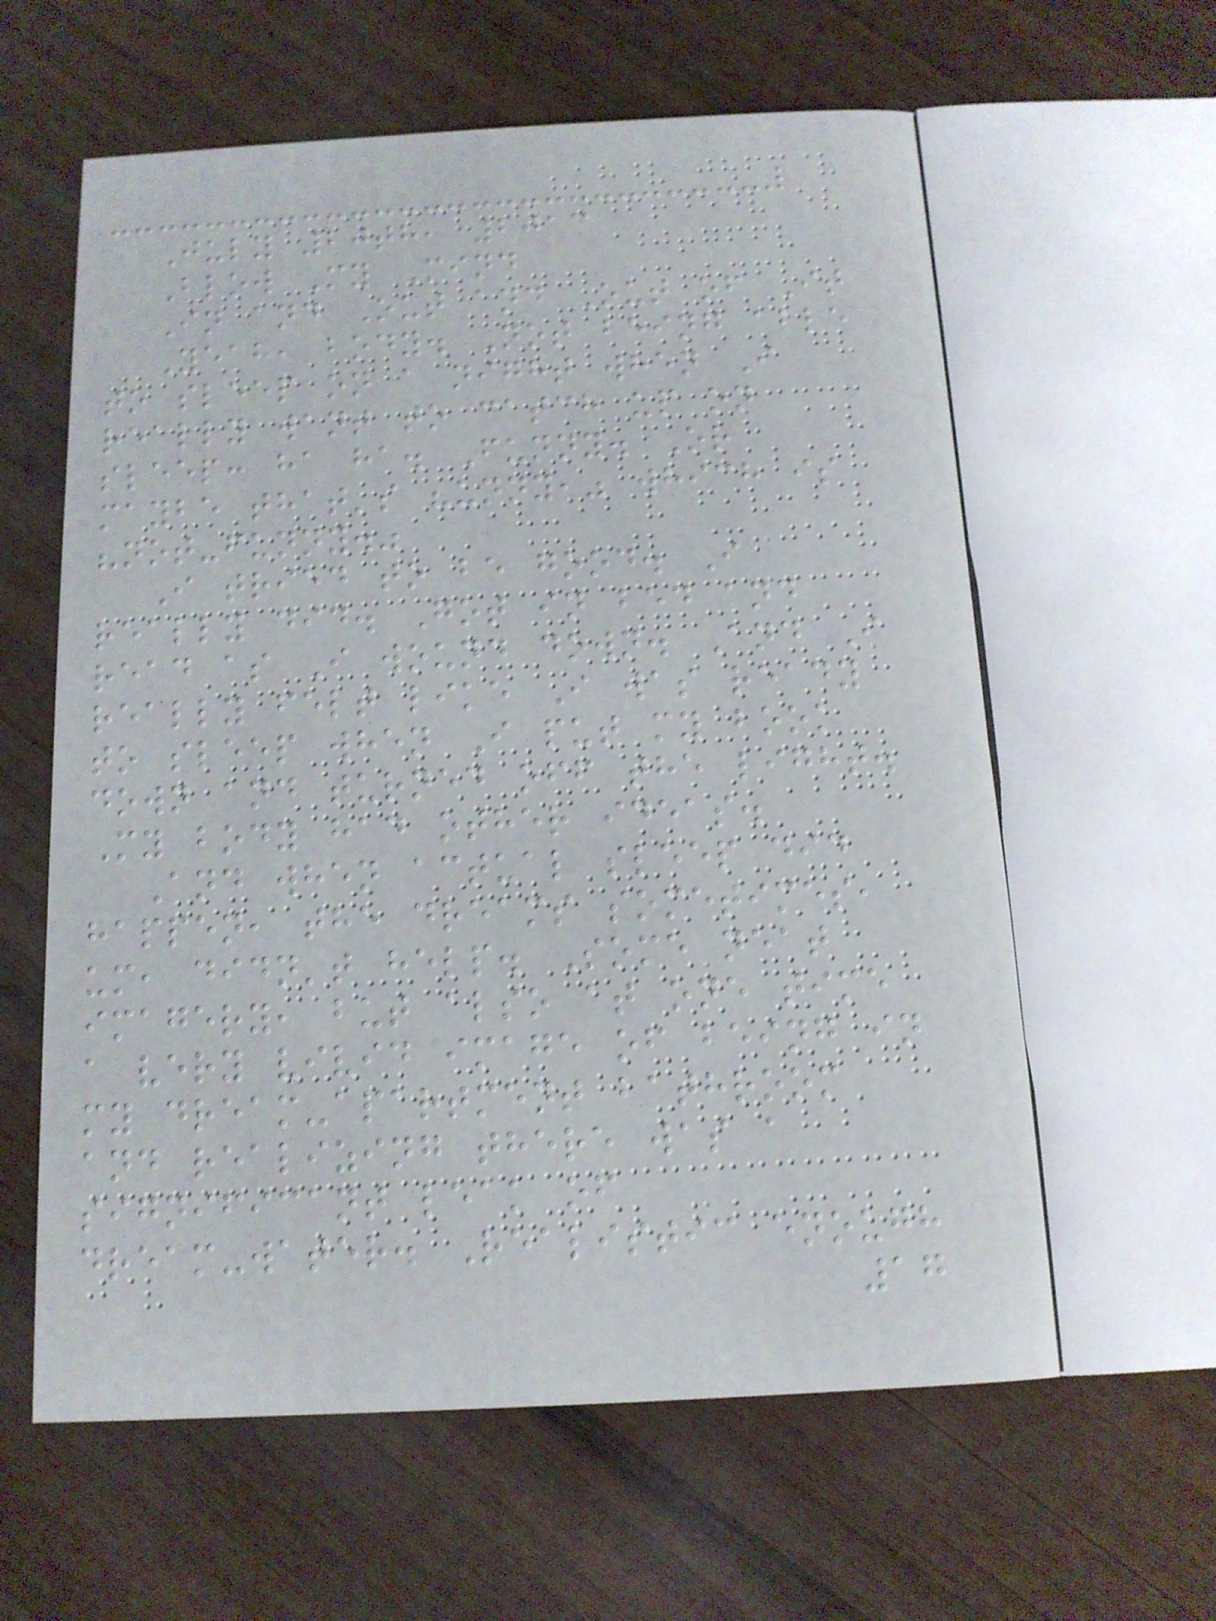July 20th, 2013
Blow My Mind
In and Out and Out of It
Yeah, body. Not being able
to sleep on a night when I
really want to catch up on
sleep: ha ha. Funny. Or
maybe that's "unny," which is
"not-funny."
I tried to be good. I
really did. Got in bed and
read as I wound down. And I
really felt like I was ready
to sleep when I put my book
down and turned off the light.
My body had other ideas.
And when actual sleep did
happen, the dreams sometimes,
um, didn't help. Some neat
imagery, but also at one time
a very vivid image of being in
my dream-apartment bathroom
and realizing there was a
significant leak of
dream-water. Realistic enough
17
